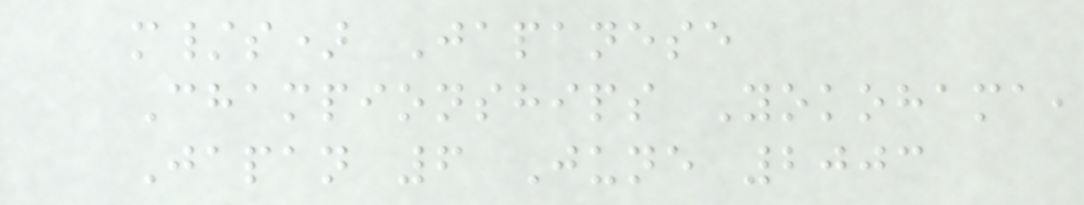m/s) Japanese
Championships Yokohama,
Japan 6 June 2003
